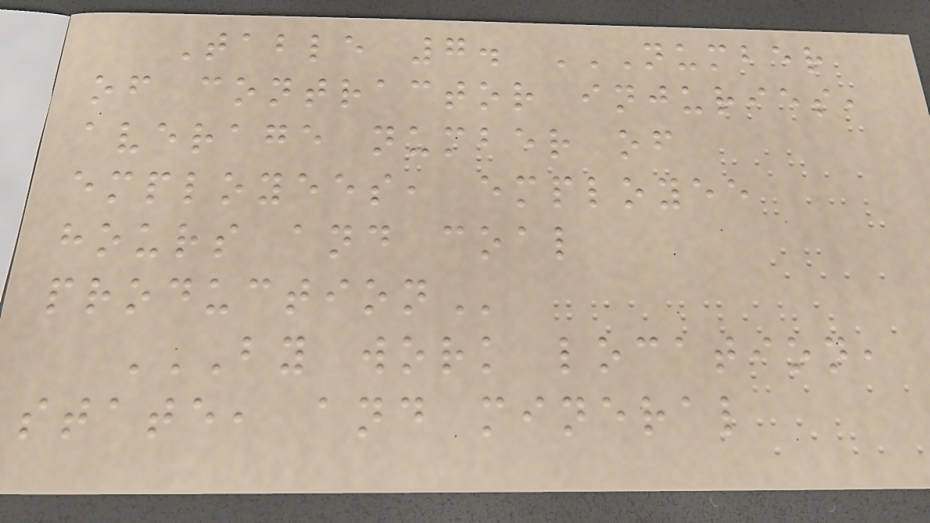Table 7. NUMBER
OF CONTRACTOR INJURIES,
AVERAGE NUMBER OF
EMPLOYEES, EMPLOYEE
HOURS AND COAL
PRODUCTION
BY WORK LOCATION,
STATE, AND MINERAL
